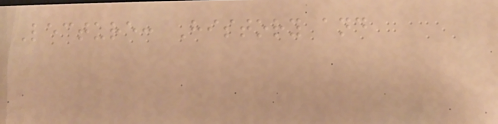Lecture: History and
